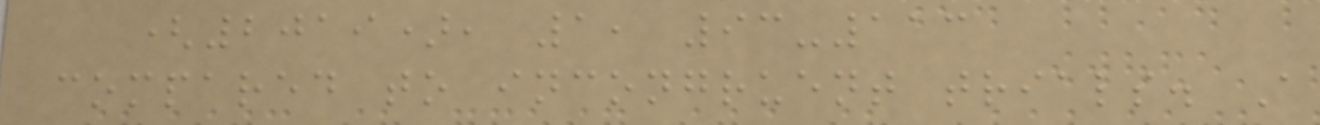(2019), 1, 93-113
compared to incongruent trials. A
